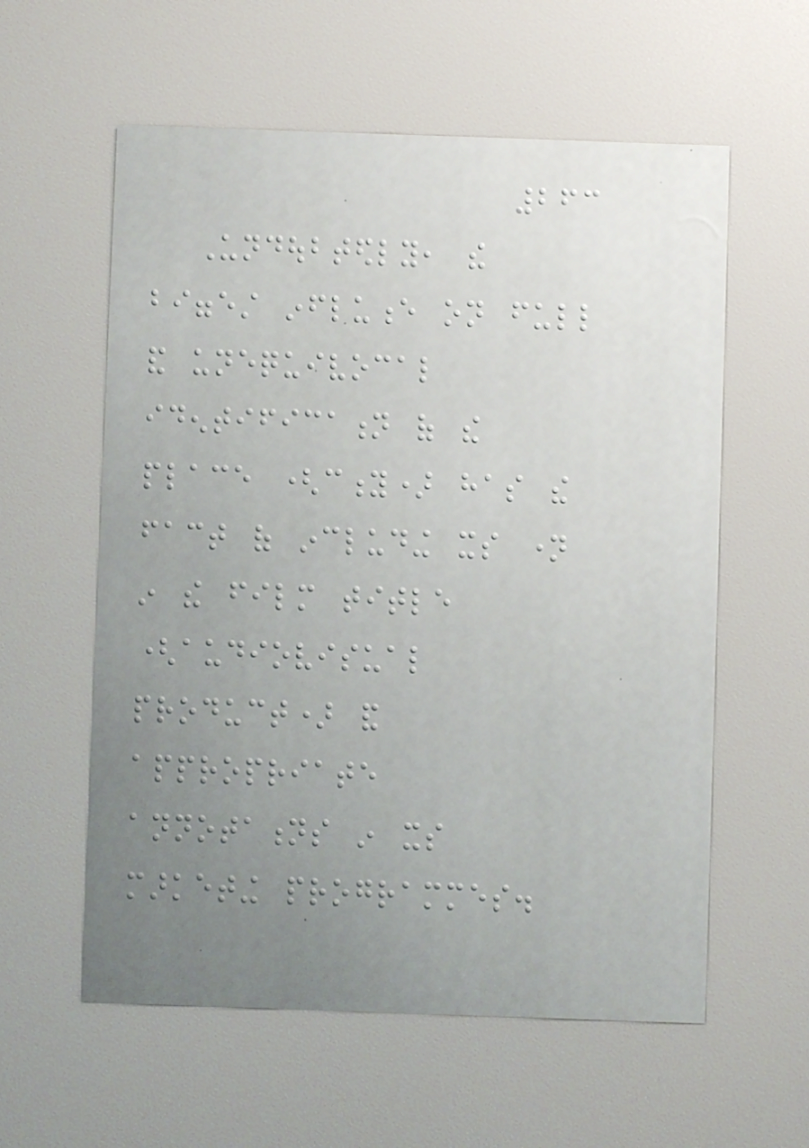263
Undoubtedly, the
biggest influence on full
and unequivocal
identification of the
place (city) has the
fact of including its name
in the film title
(audiovisual
product) and
appropriate
annotations in its
marketing programmes.
